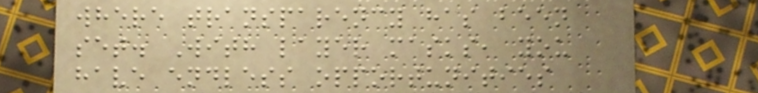where transparency has been
set. With layer masks, you
have endless opportunities
